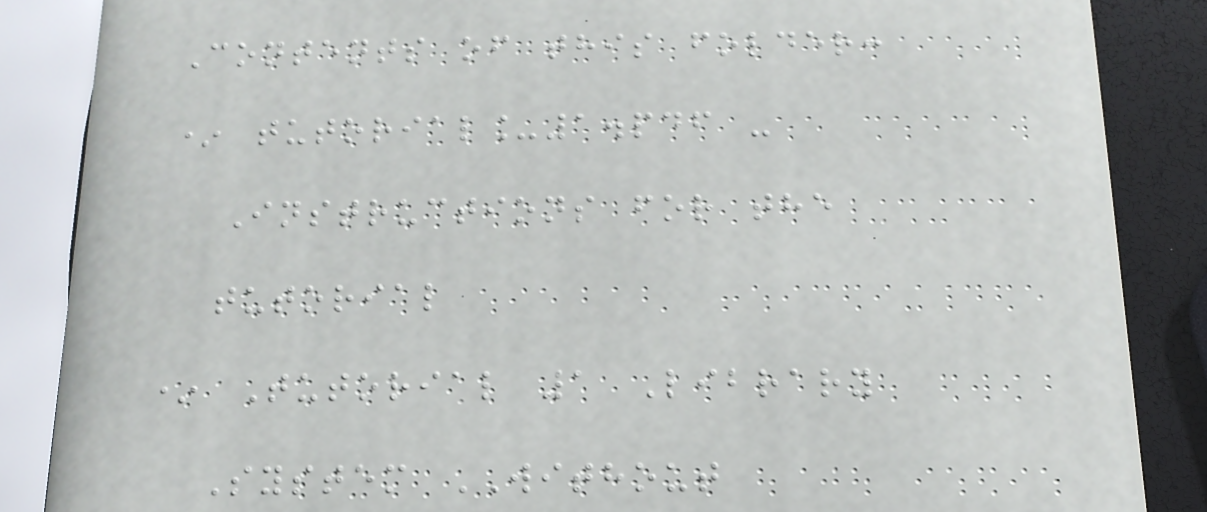Contents of this folder:
* tutorial_1.pdf -
Instructions for the
tutorial
* Tutorial 1 Library
System WITHOUT
